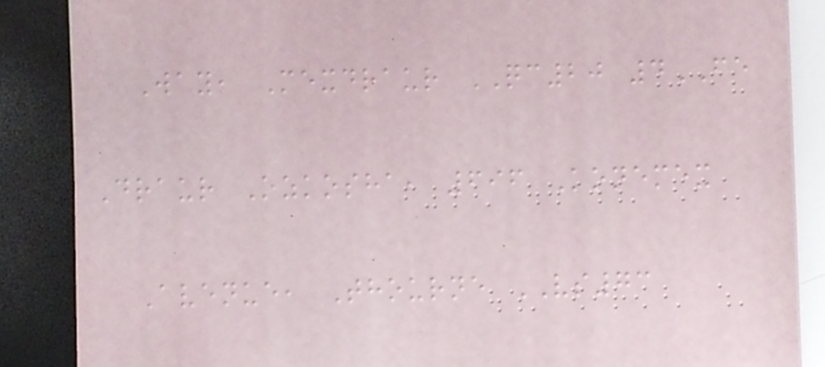Way, Mexdraur QC20 4FE
Draur Ozkosha, 696 Konemex
Avenue, Thourne VS73
